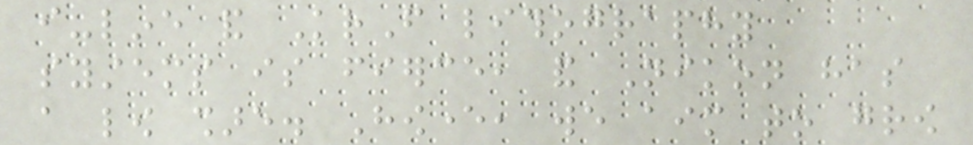i-line and KrF lithography
systems is fierce, and Nikon has
a low share. However, we aim to grow
